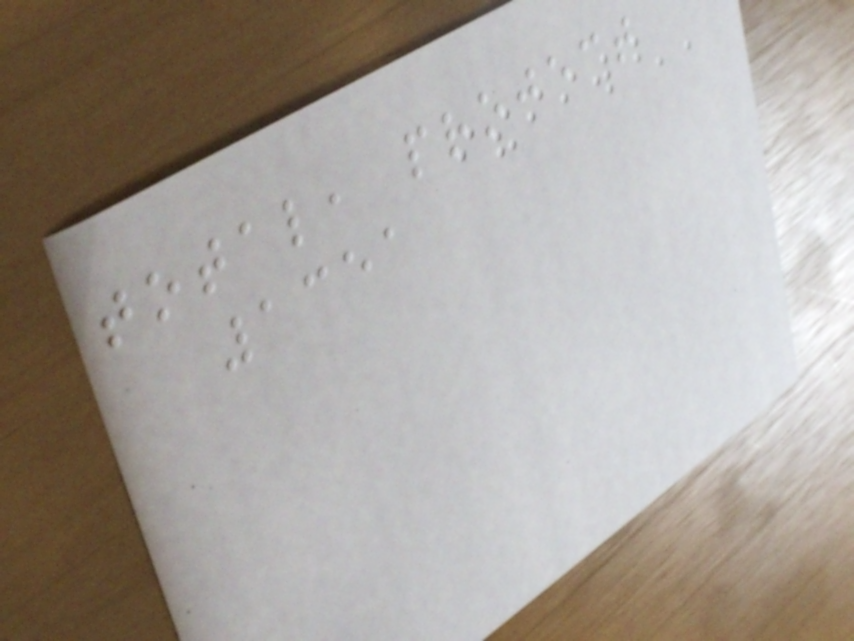total, project
1351
